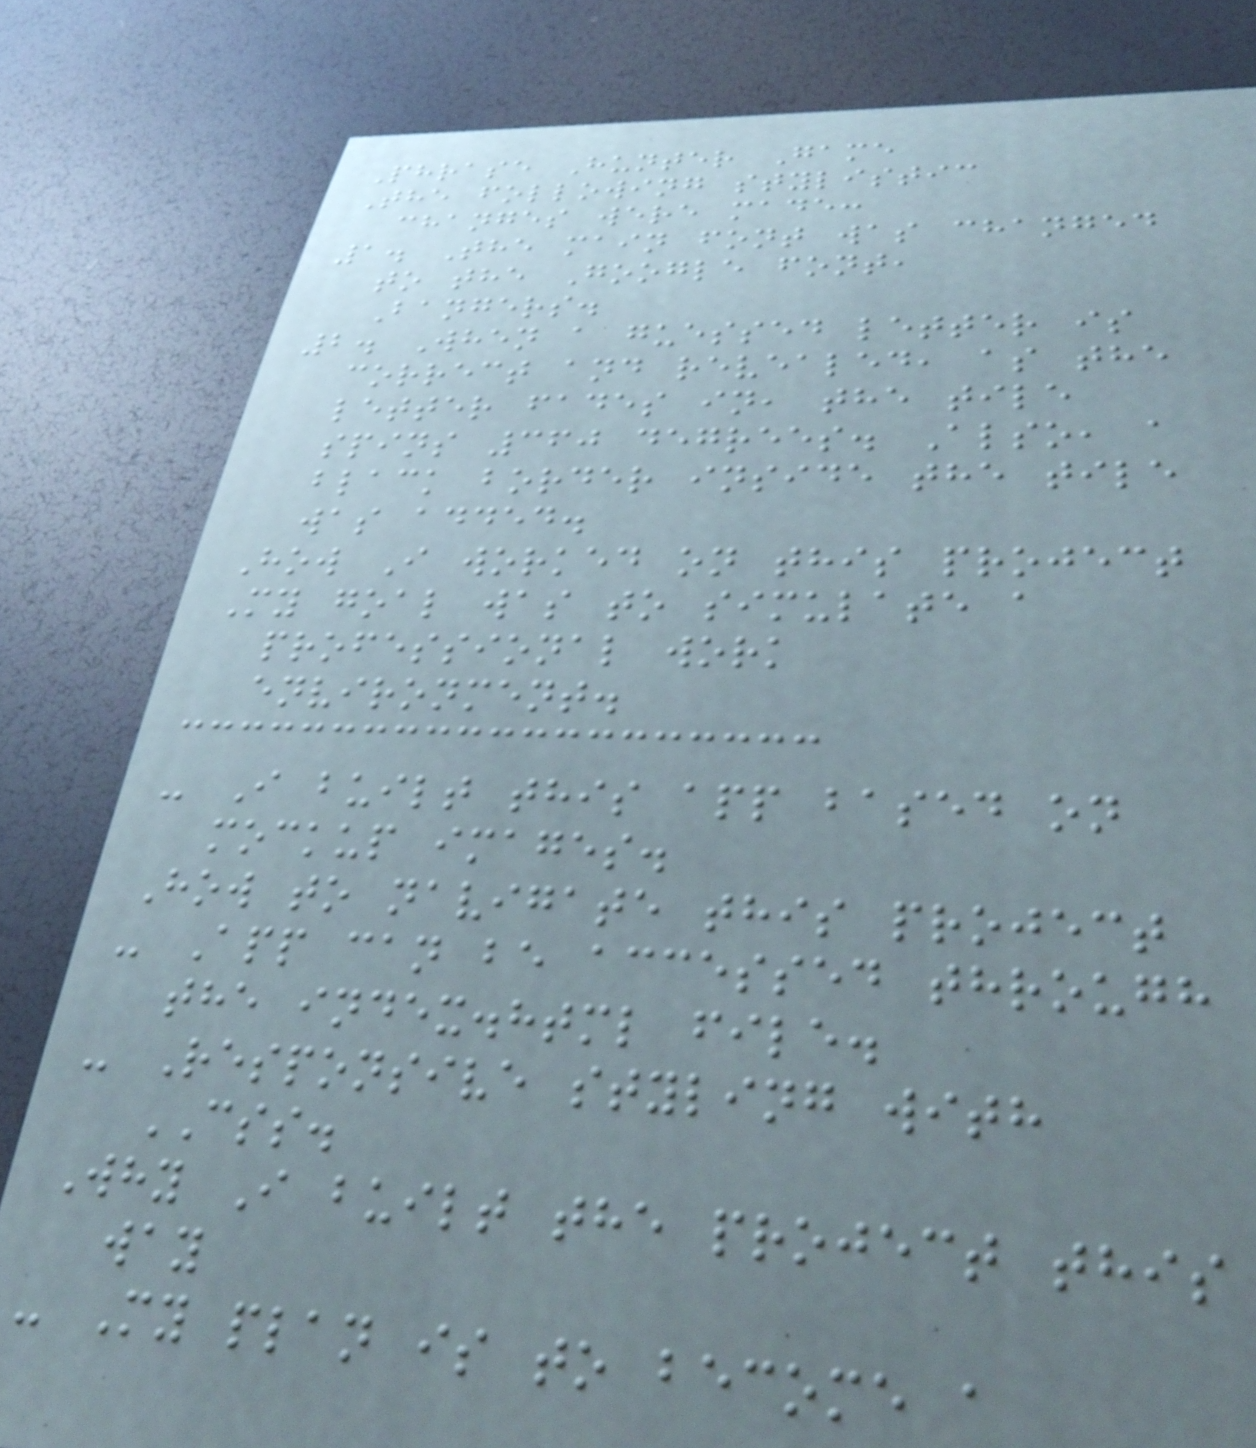Phrase Hunter Game
The following stylistic
changes were made:
1. The main font was changed
to the Google font,
Bangers.
2. When a guessed letter is
correct and revealed, as the
letter fades in, the tile
spins 360 degrees. Also, a
black border inside the tile
was added.
How I worked on this project
My goal was to simulate a
professional work
environment.
- I built this app based on
mockup images.
How to navigate this project
- App can be accessed through
the index.html file.
- Responsive styling with
CSS.
Why I built the project this
way
- My plan is to become a
